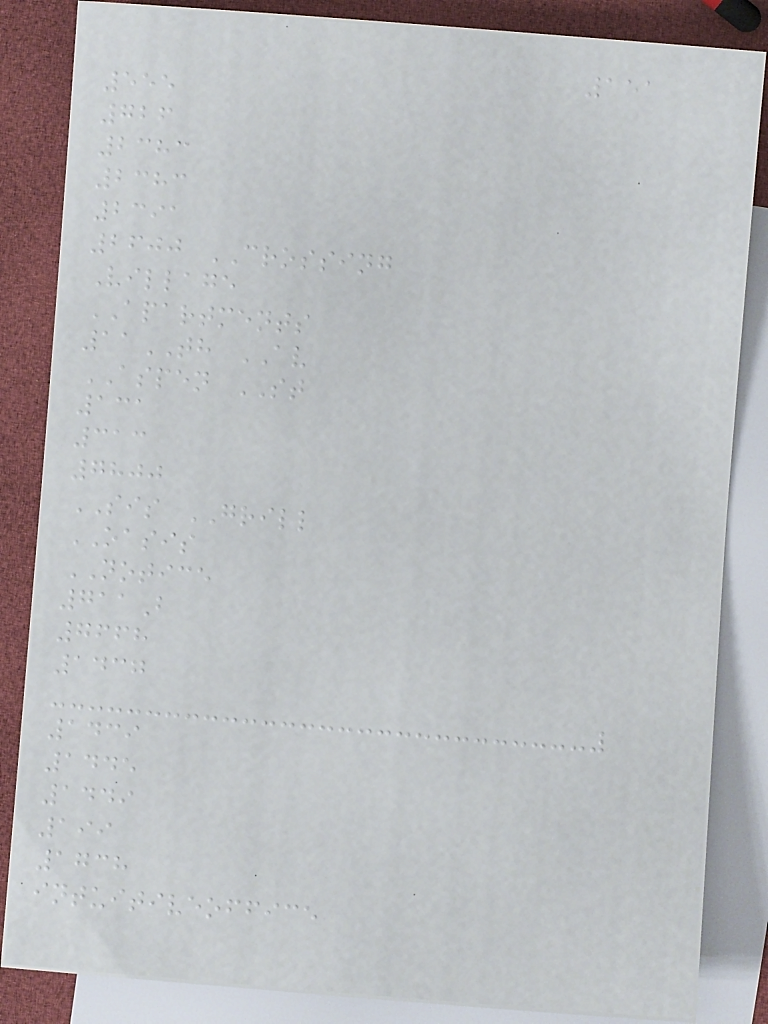151
555
726
2383
2383
2391
2600 CROSSING
Village
APARTMENTS
11TH AV
ASPEN ST
131
313
7800
SIS GRILL
OASIS
NOTICE
711B
7668
1437
1439
1445
1449
199
1738
intuitiveoffice
